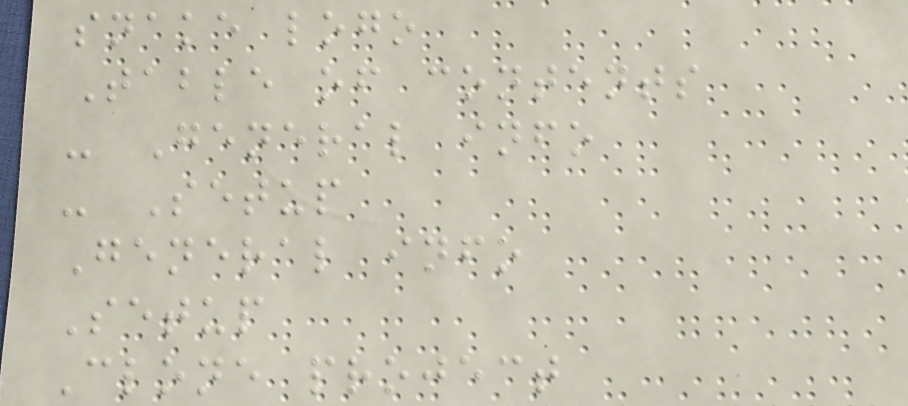snake logo
Table of contents
- General info
- Setup
General info
Setup
Clone project
